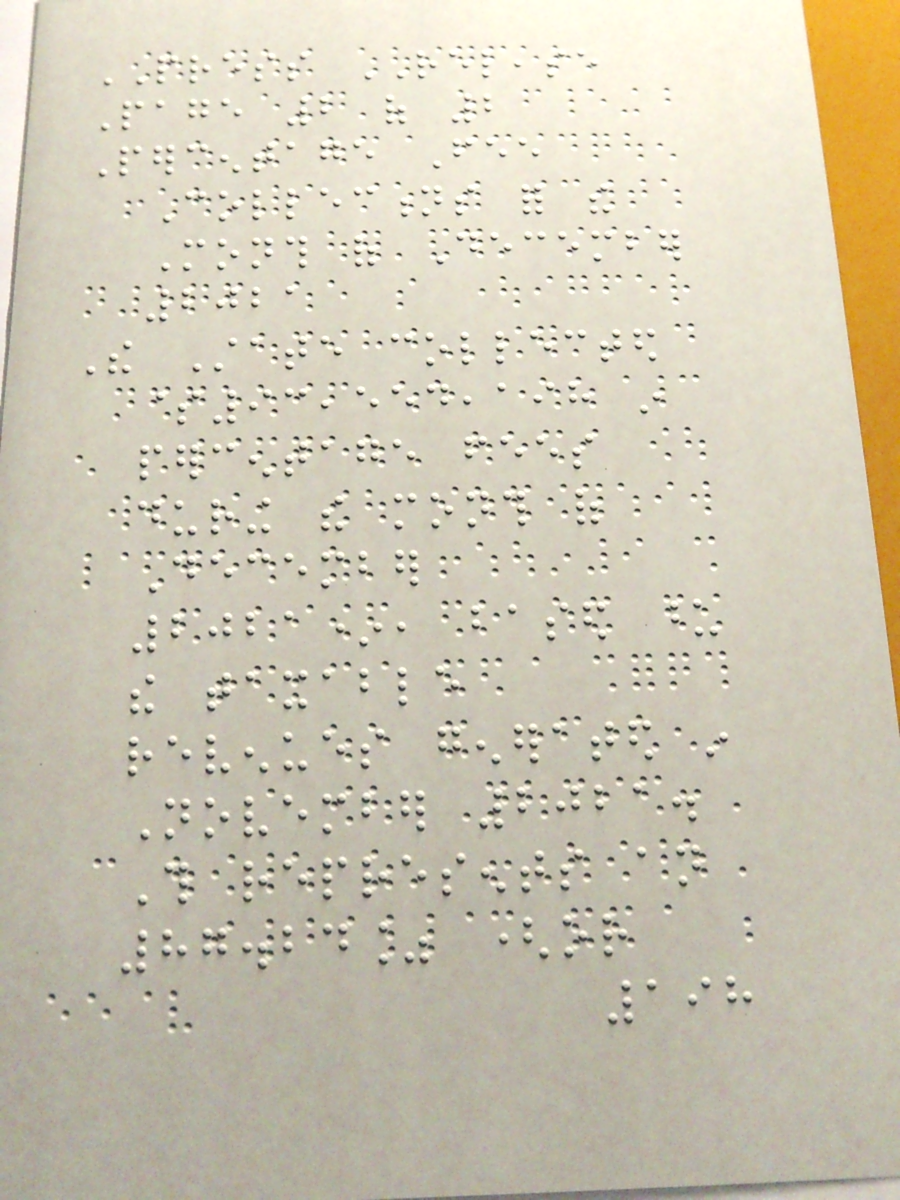PRESS RELEASE
Page 2 of 2
Percentage Fee
Collections for the
Month of December
2021
The State collected
$93,554,198 in
percentage fees
during the month of
December
2021*, based upon
the taxable
revenues generated in
November 2021.
This represents an
87.24% (or
198
